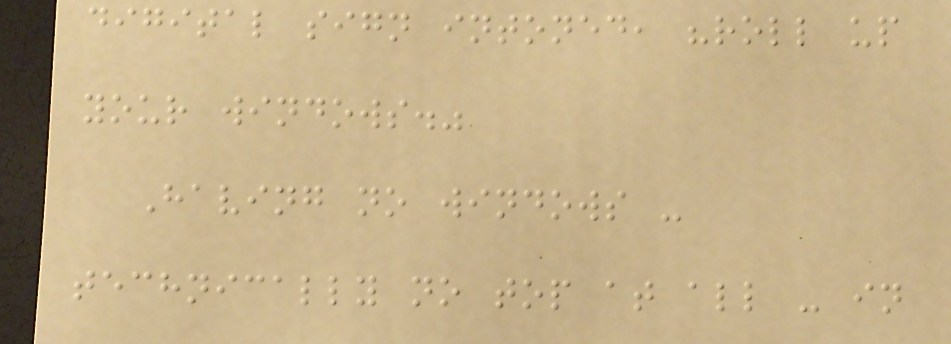digital sign intoned, "roll up
your windows."
Having no windows -
technically no top at all - in
